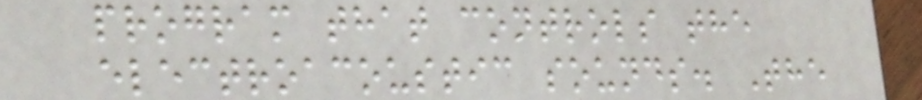program that controls the
electroacoustic sounds. The
